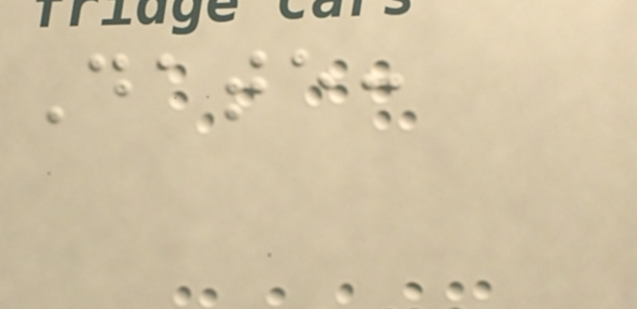Date:
